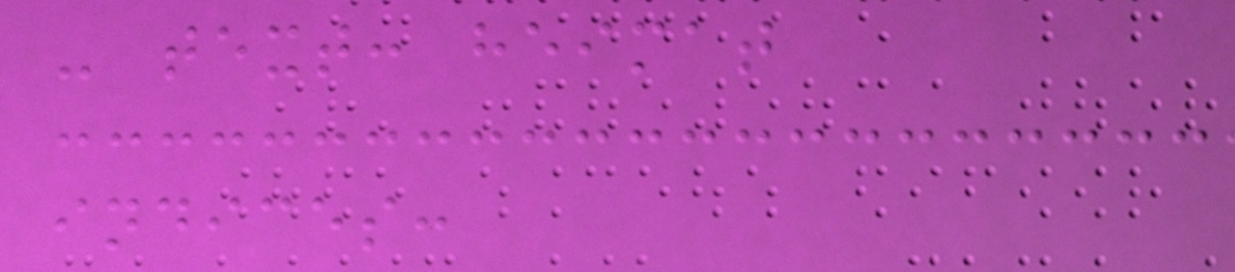- text: heimat
indices:
